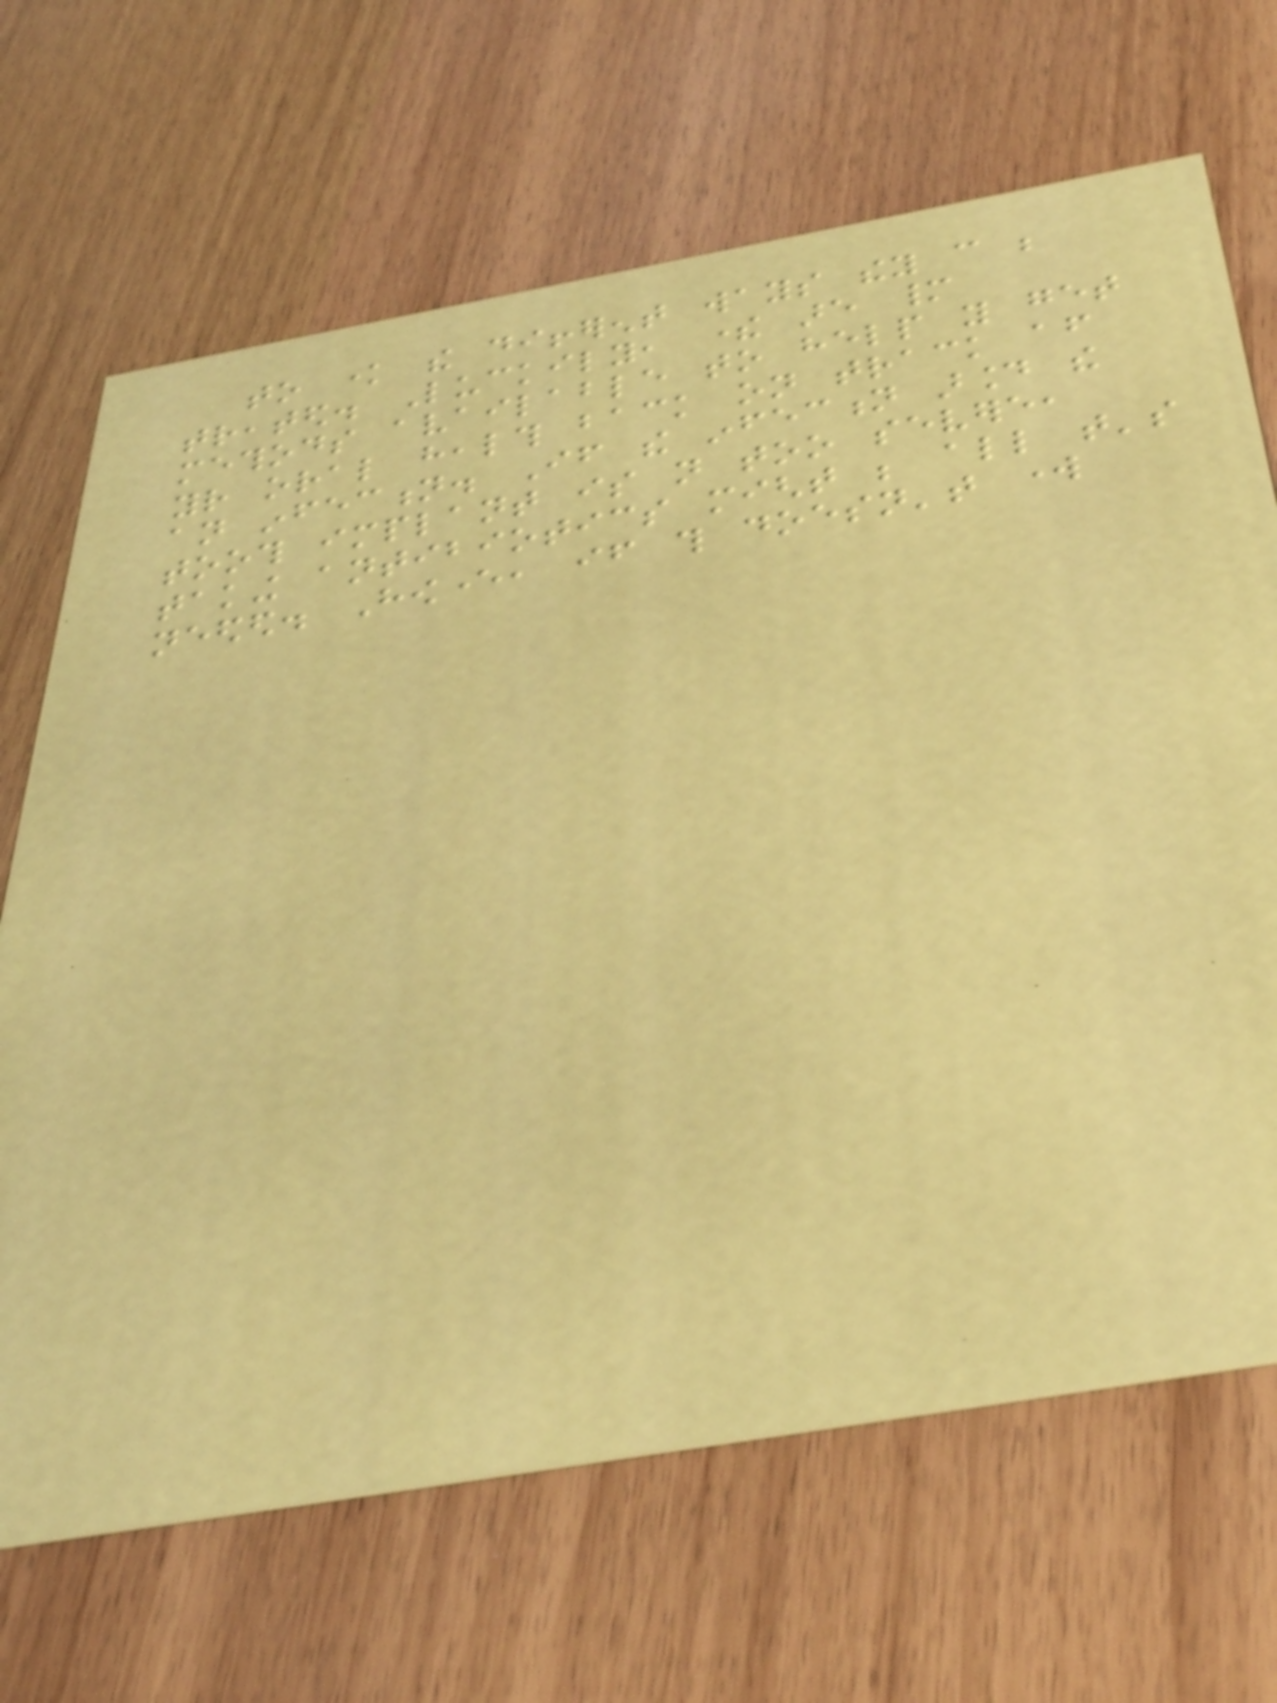to know the different ways they can be
treated. Luckily, there are many
methods available to help you get
your oral health back on track after
an infection. If the infection around the
tooth implant is not too severe,
taking antibiotics might be all that's
needed. However, if this doesn't work
